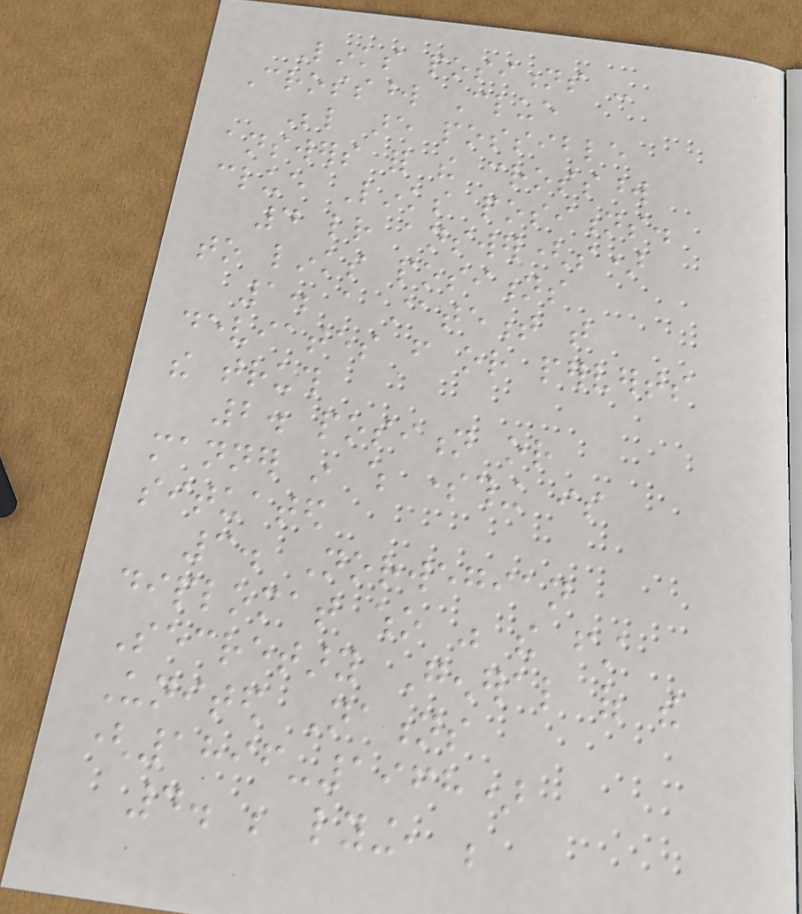Links positions -
Crossword Clue
Below are possible
answers for the crossword
clue Links positions.
4 letter answer(s)
to links positions
1. a statement that
deviates from or perverts
the truth
2. position or
manner in which something is
situated
3. Norwegian
diplomat who was the first
Secretary General of the
United Nations
(1896-1968)
4. be lying, be
